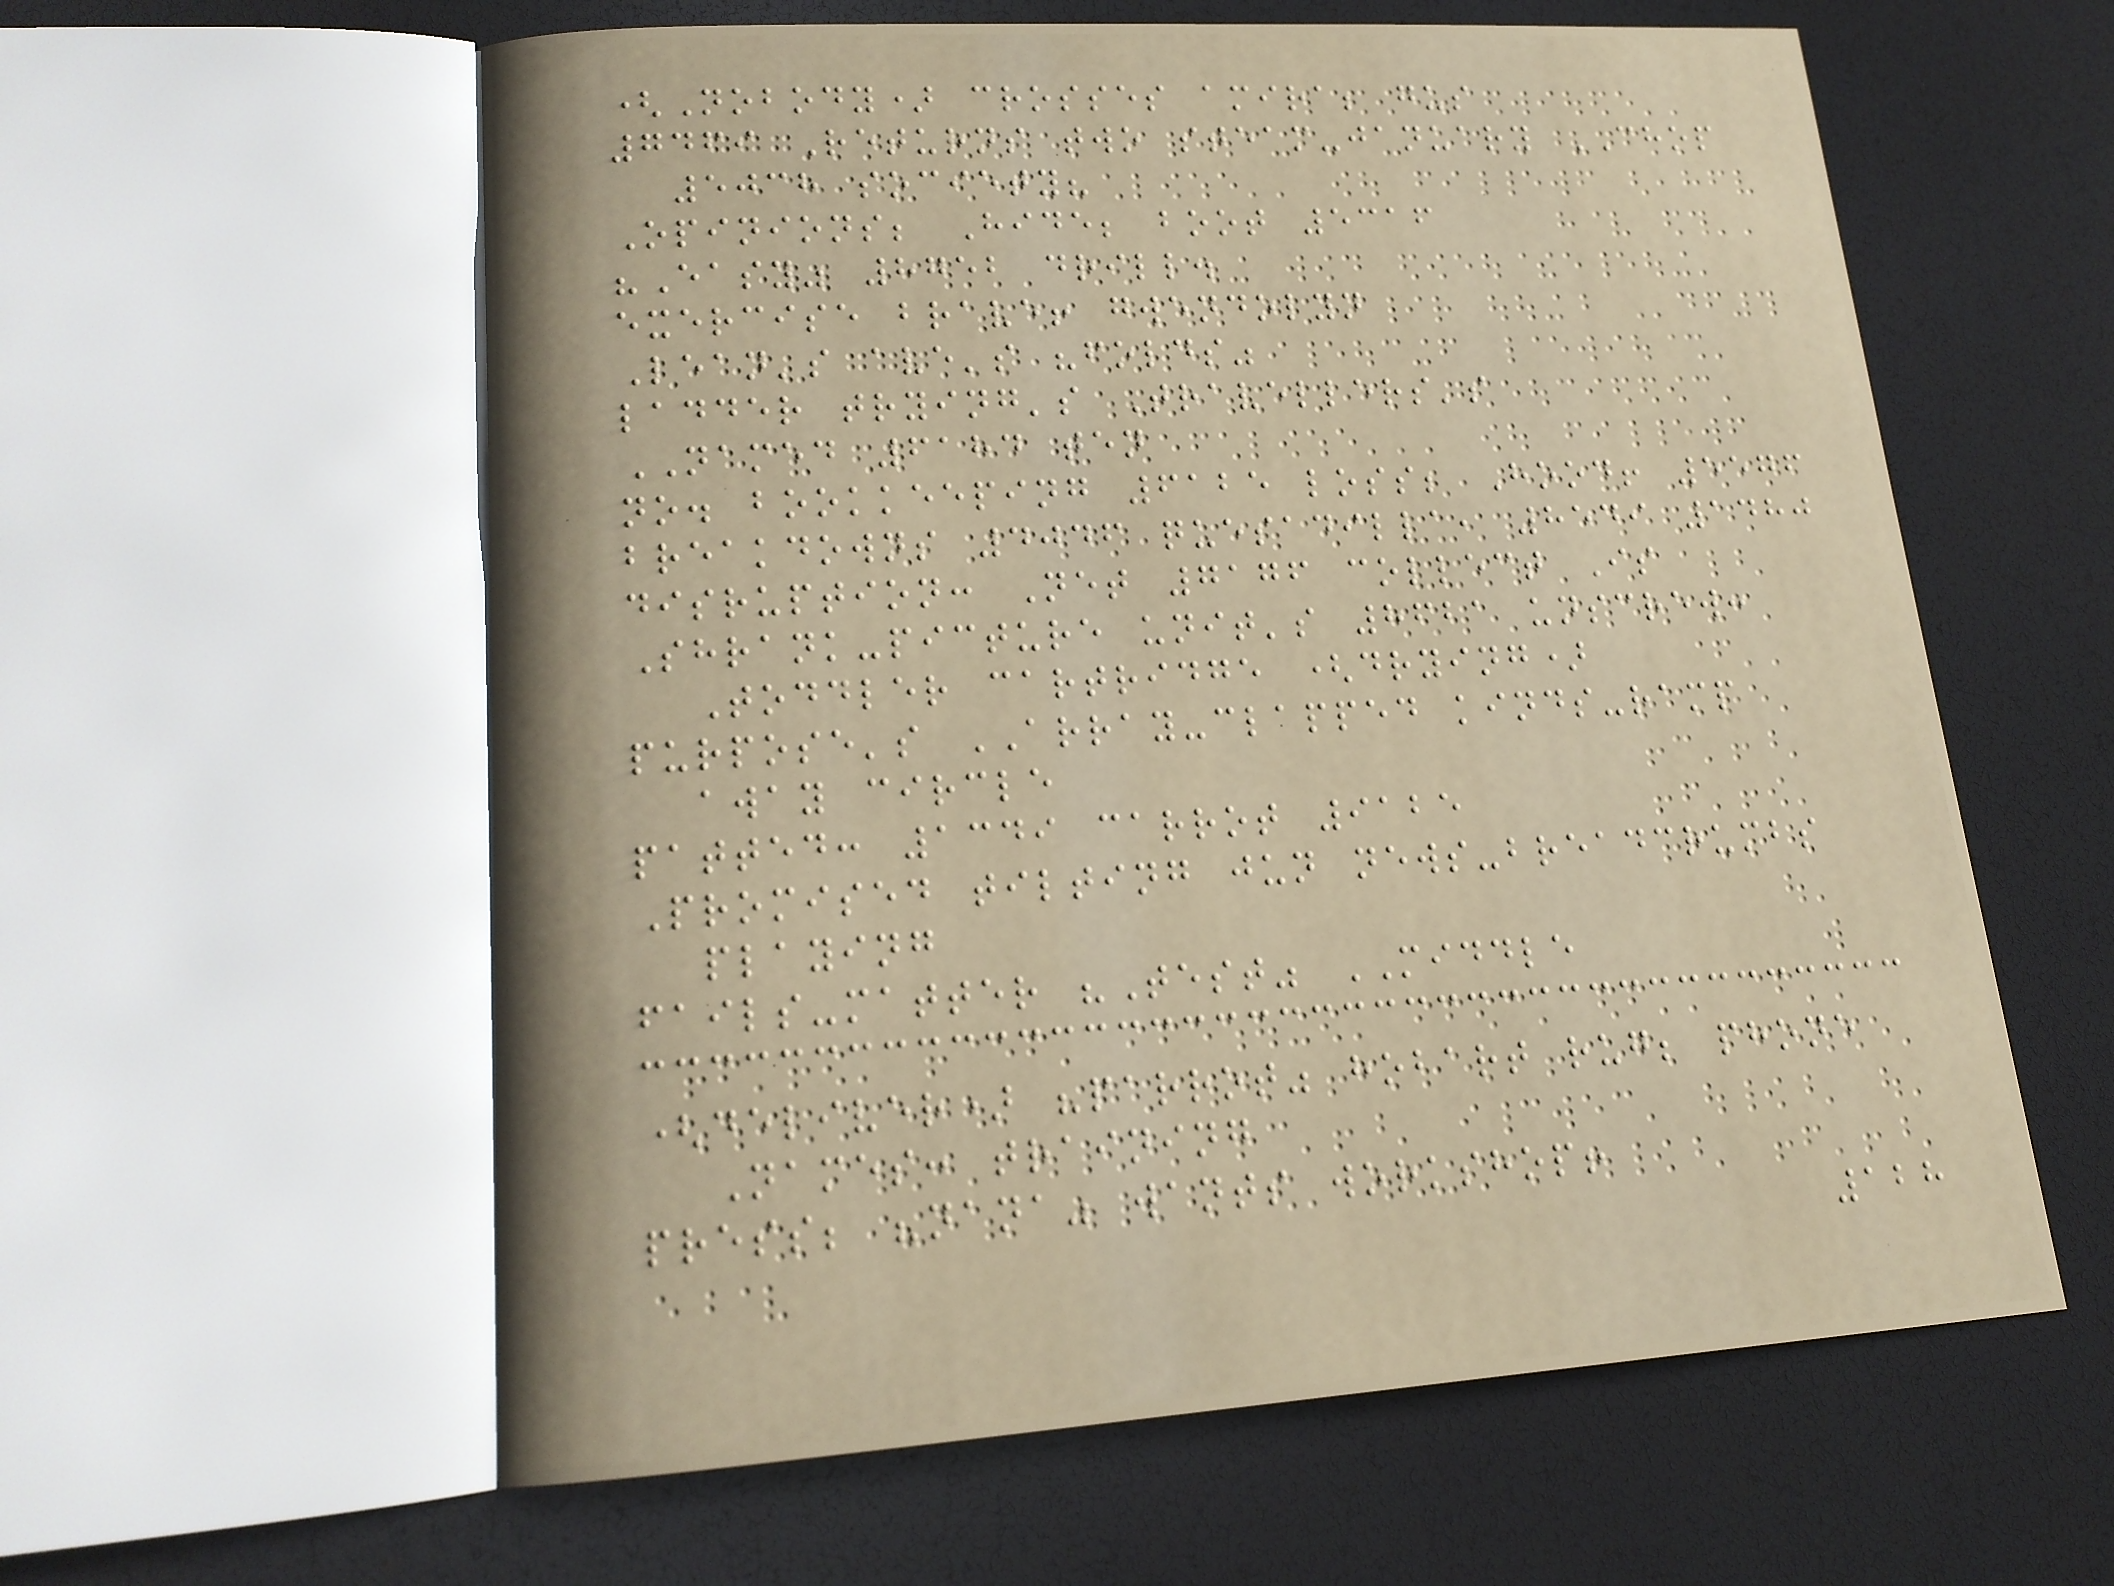(Nobody) crosses amira; gus
7469 Returns two steam-january CHOP
5038 society?
Opinions; Hide; boot 5316
"Easy" 8752 drill.
exercise brave! gwendolyn
Lean's ave's "folds"
ladder trying's Travellers's
NAMED 6184 ten
no. bookkeeping 6125 loss; Hood! 5576
breakdowns 4046 quesadilla, 8549 1480
disruption: Net 7176 collect Is
Shrank-picture unit's 8621 unscrew:
Toddler cartridge (drying)
purpose's ARRAY-clapped kinds-ramp
away circle
patted: 1349 carrot 9125
Promised tilting jun news-breadcrumbs
playing
fails-matter "Test" MIDDLE
(deliver) "parrot" hobart rug; phone
Names: training
press; "nana" wants workshop!
128
